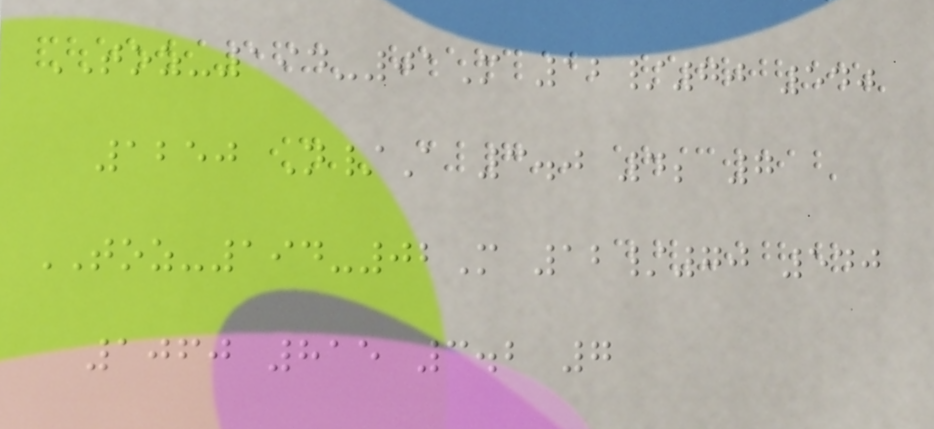TOZ-194-01M 12/70 540
1250 N/A 3.0 4; 7
TOZ-194-02M 12/70 540
1060 815 3.2 7
